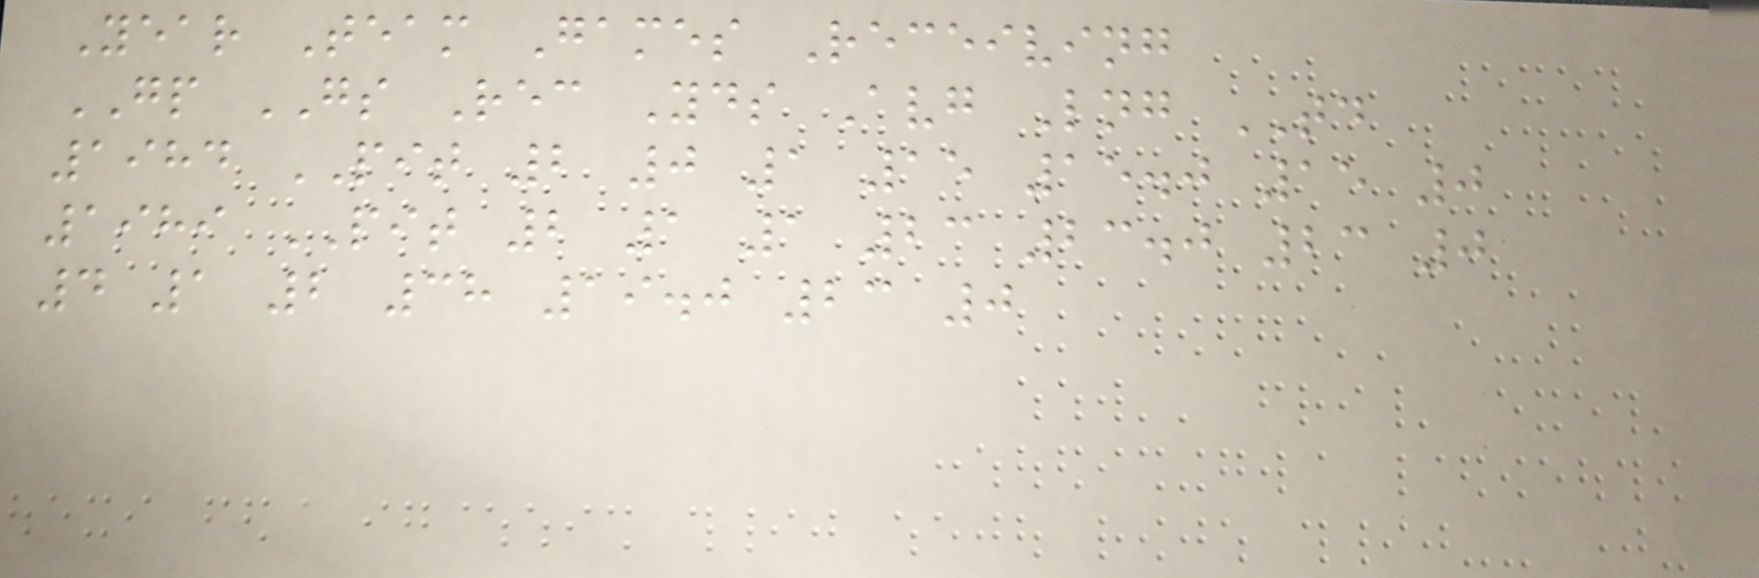Year Team Games Receiving
GP GS Rec Yds Avg Lng TD
1984 PIT 2 0 1 15 15.0 15 0
1989 PIT 2 1 1 23 23.0 23 0
4 1 2 38 19.0 23 0
